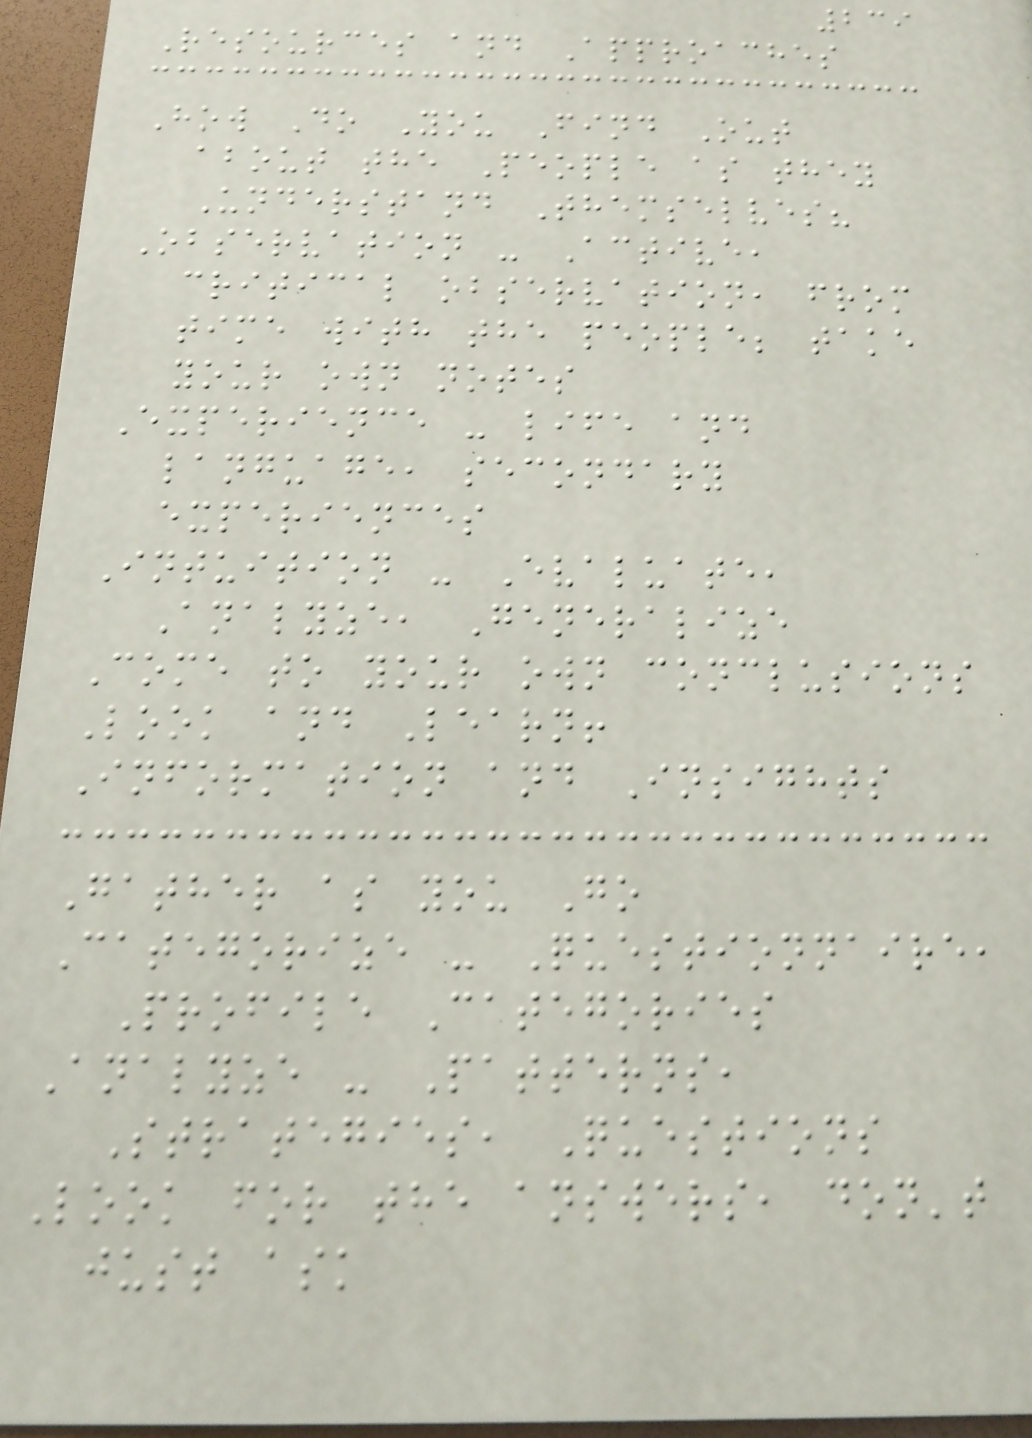239
Resources and Approaches
How Do You Find Out
about the People as they
Understand Themselves?
Observation - Active,
critical observation, from
time with the people; take
your own notes
Experience - life and
language, secondary
experiences
Intuition - Evaluate,
Analyze, Generalize
Come to your own conclusions
Look and Learn!
Information and Insights
Gather as you Go
Categorize - Questionnaire,
Profile Categories
Analyze - Patterns,
Strategies, Questions
Look for the answers, don't
just ask
